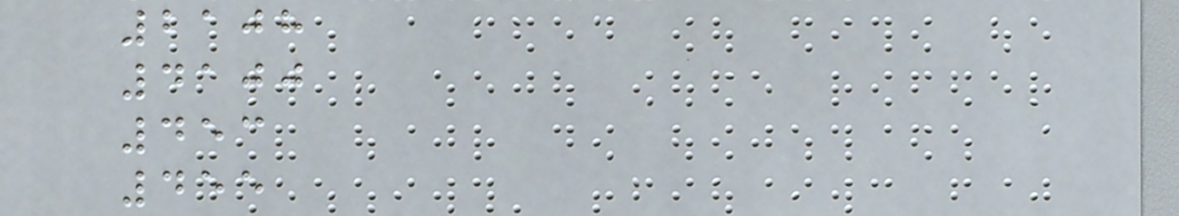2108
4100
453
455
